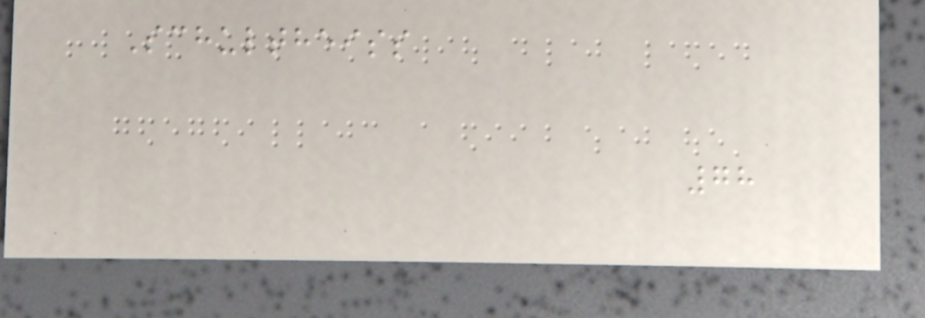Schultheiss
78
